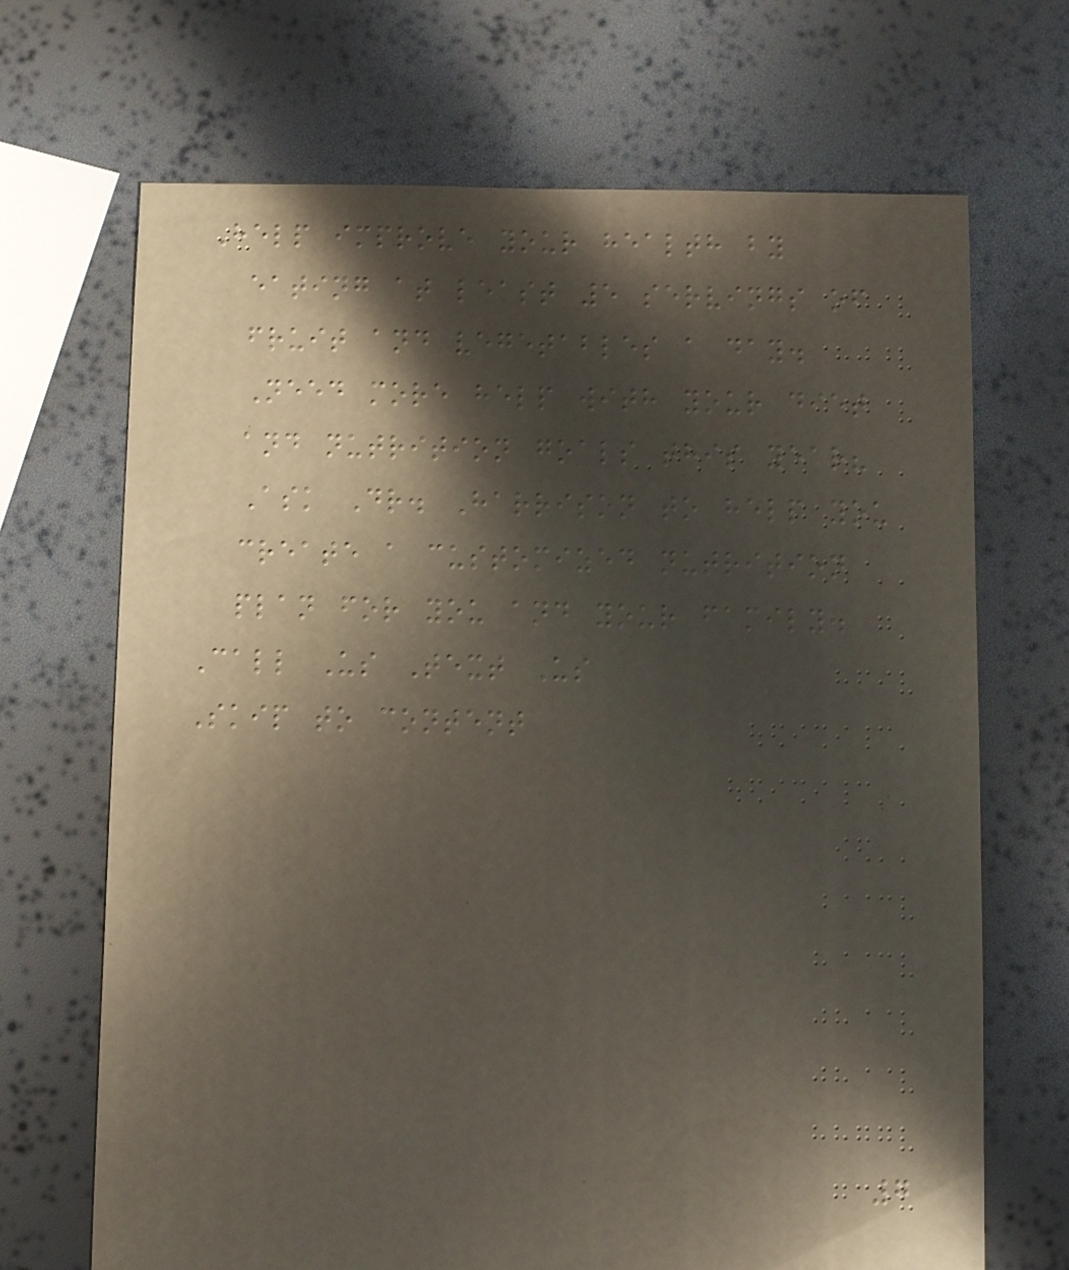Help improve your health by
eating at least 5 servings of
fruit and vegetables a day.
Need more help with your diet
and nutrition goals this year?
Ask Dr. Harrison to help you
create a customized nutrition
plan for you and your family.
Call Us Text Us
Skip to content
7
